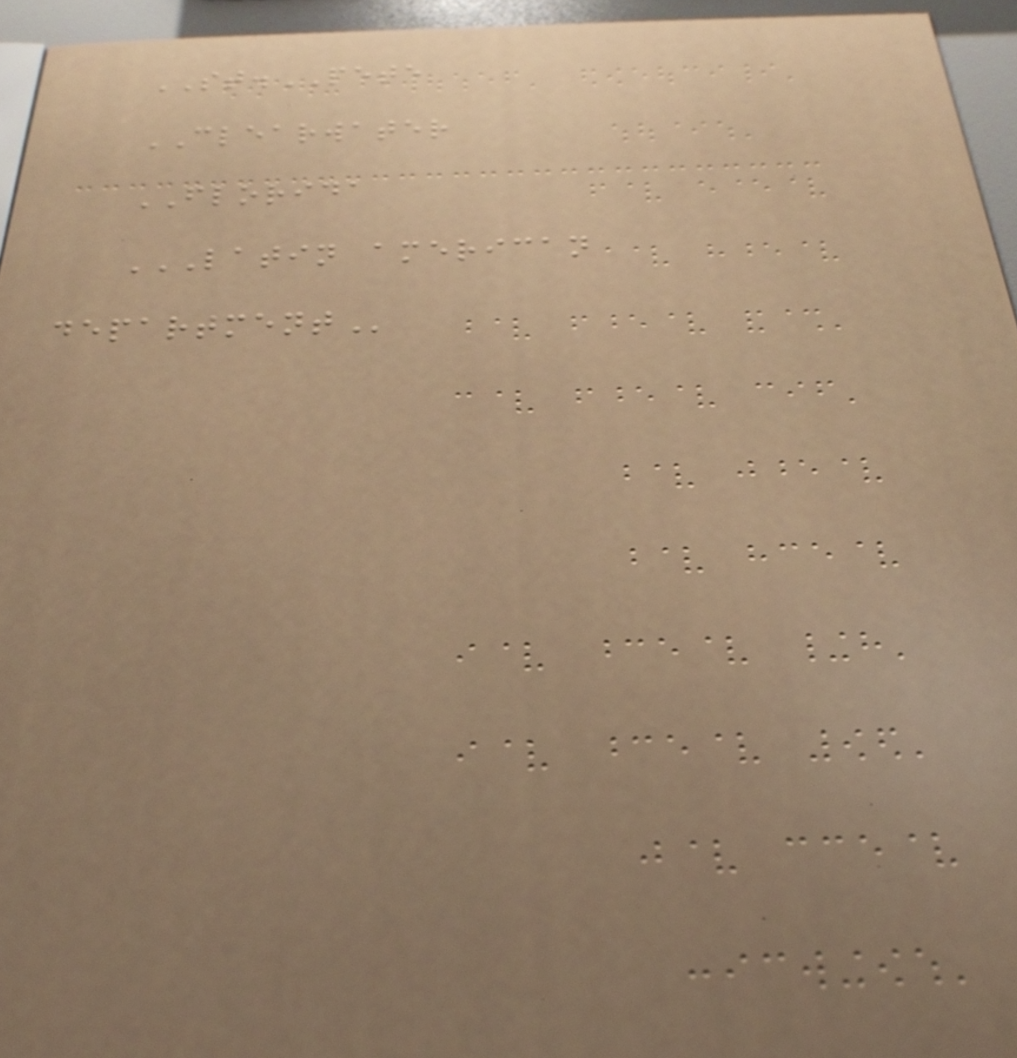ST.PETE
CLEARWATER
FLORIDA
LATIN AMERICAN
DEPARTMENT
